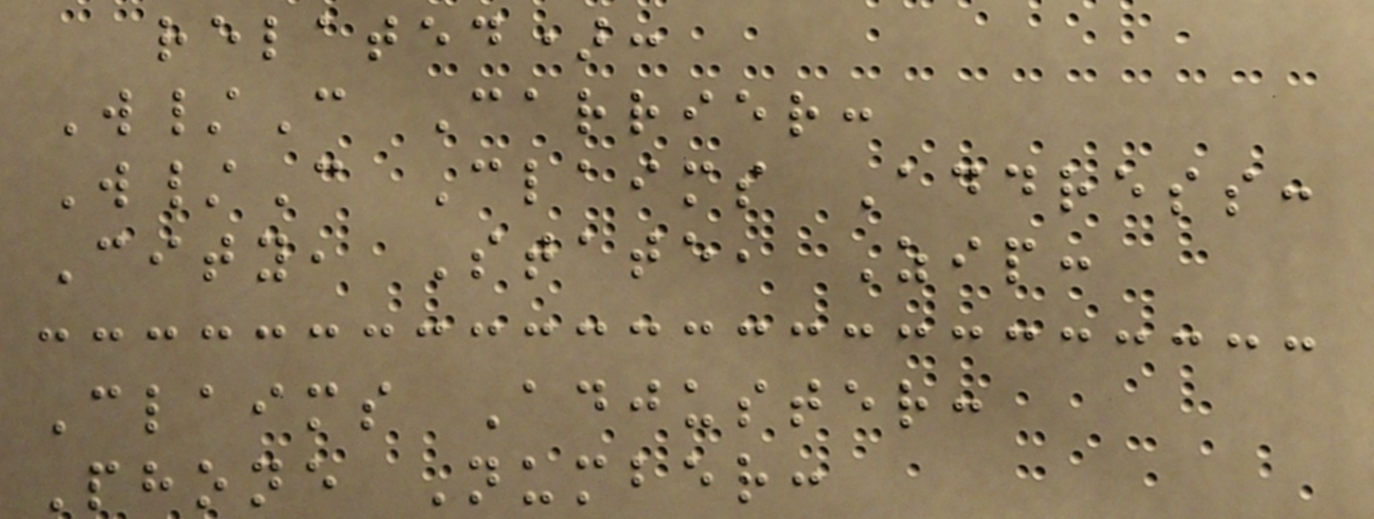related):
W/C Carrier:
W/C Claims Address:
City, State, Zip:
Claims Adjuster:
Phone Number:
